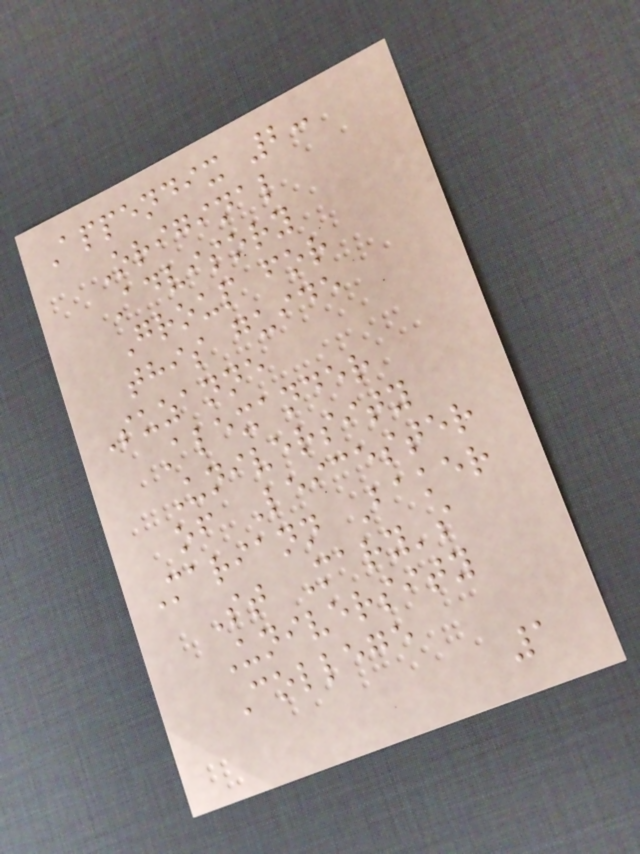Appendix 2:
Original
Advisory
Group for
this guide
Suzanne
Alexander
University
of Leicester
Mariann Baker
St Mary's
University
College
1
